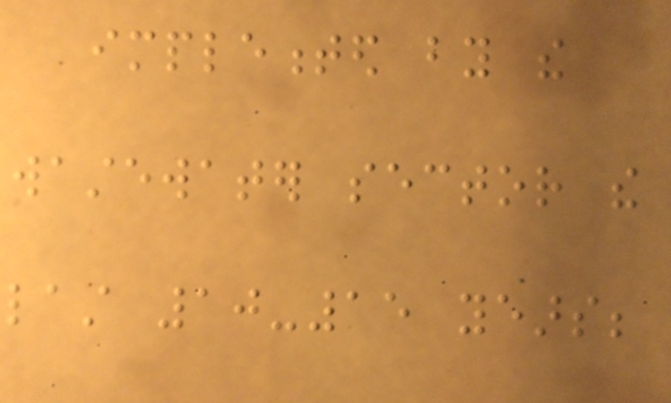implemented by the
wastewater sector the
last 10-15 years;
